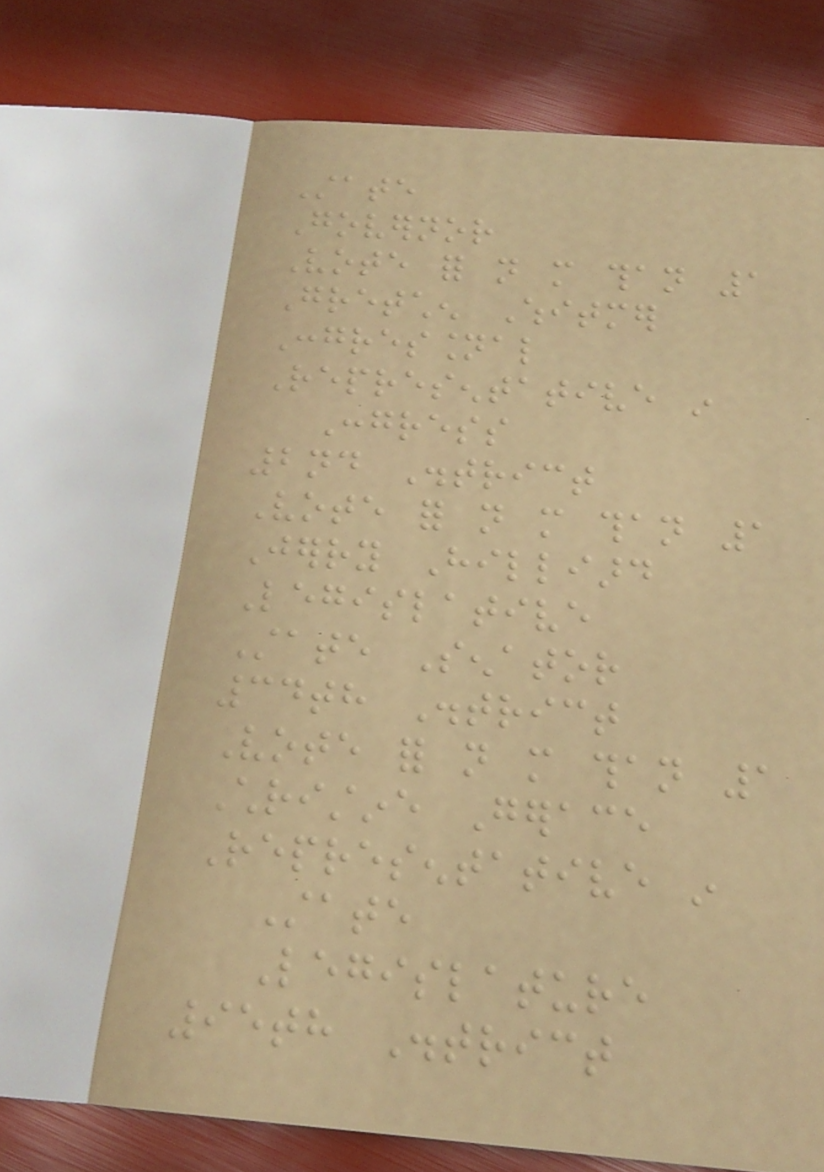State
Governor
Vote for not more than 1
Gretchen Whitmer
Congressional
Representative in
Congress
2nd District
Vote for not more than 1
Jerry Hilliard
Legislative
State Senator
34th District
Vote for not more than 1
Christine Gerace
Representative in
State
Legislature
95th District
